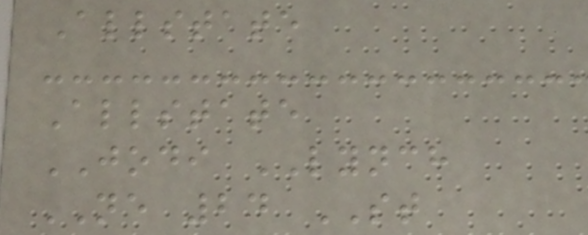Allstate
Allstate
JODI LYNCH
NE 24 ST
